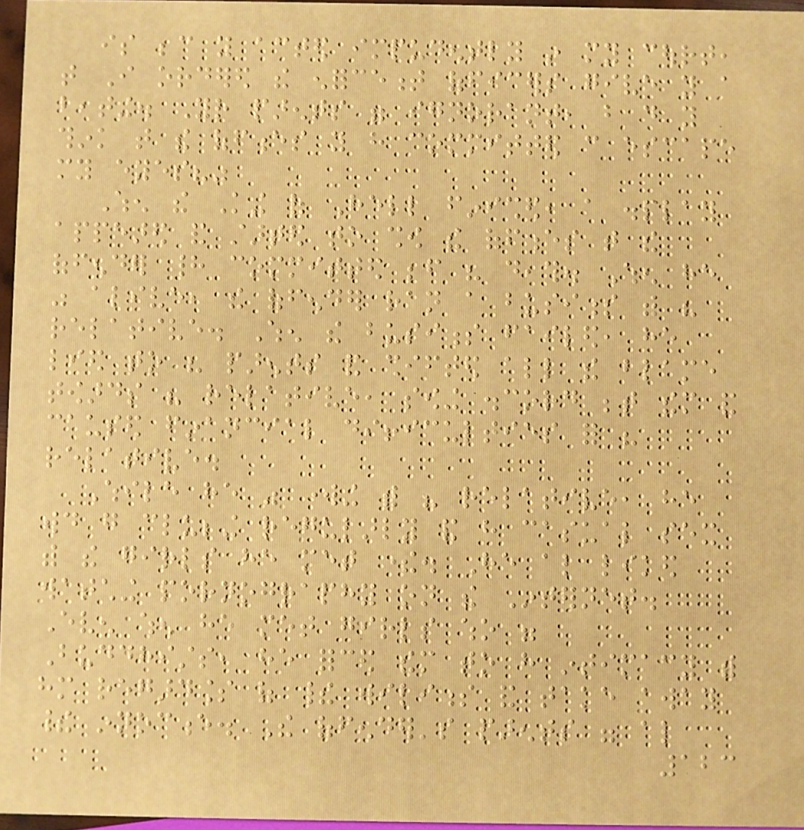is because you acted impudently in my court,
that I ordered the enforcement officers give you a
beating. Your parents were ignorant, but do you
think that the offences you have committed can escape
my eyes?"
When the King of Hell finished, a display
appeared and started to show the offences that the
offender had committed before his death. When he
was alive, the offender ran a business with his
relative. When the business failed, he
lied to his parents and shifted all the blame
towards his relative, sowing discord between them and
caused financial difficulties for his
relative.
While he was working with his relative, he
would go clubbing regularly and have casual sex
with the girls he met there. He also liked
watching pornography on the Internet.
Even when he met girls who were
Buddhists, he forced them to have intimacy with
him regardless of their wiliness and take away
their innocence. The offender's parents were also
123
